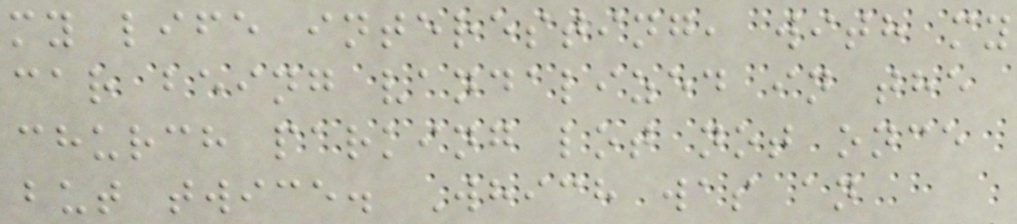my life interesting, with my
car being vandalized in the
church parking lot not once
but twice. Which was an
